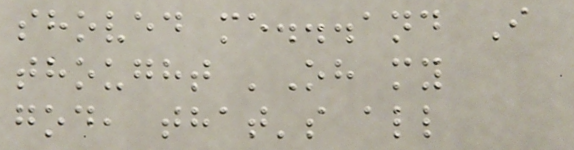shoved me...and I
thought 'Oh my
god, that's all
